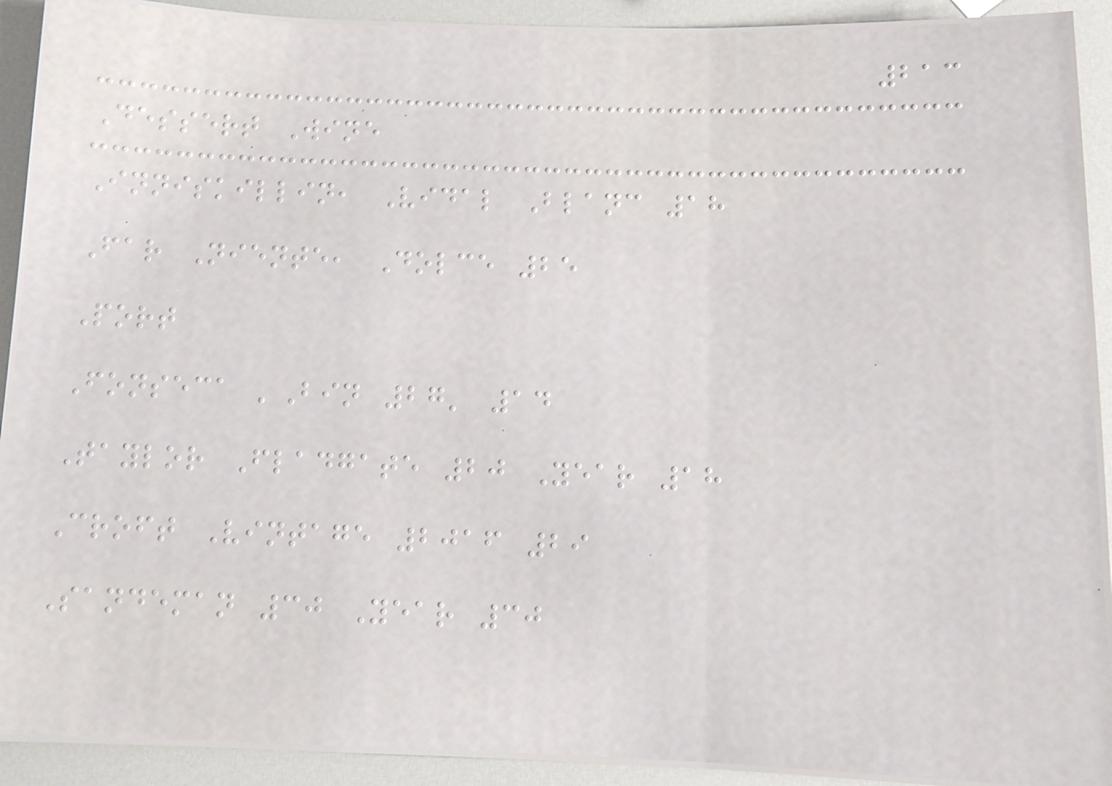213
Dessert Wine
Inniskillin, Vidal Blanc 18
Far Niente, Dolce 25
Port
Fonseca 'Bin 27' 14
Taylor Fladgate 20 Year 18
Croft Vintage 2016 29
Sandeman 30 Year 30
